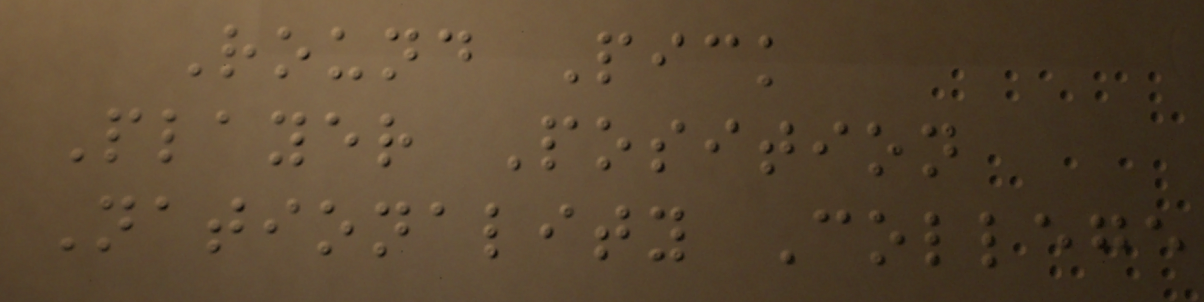Round Pick
Player Position
Nationality College
